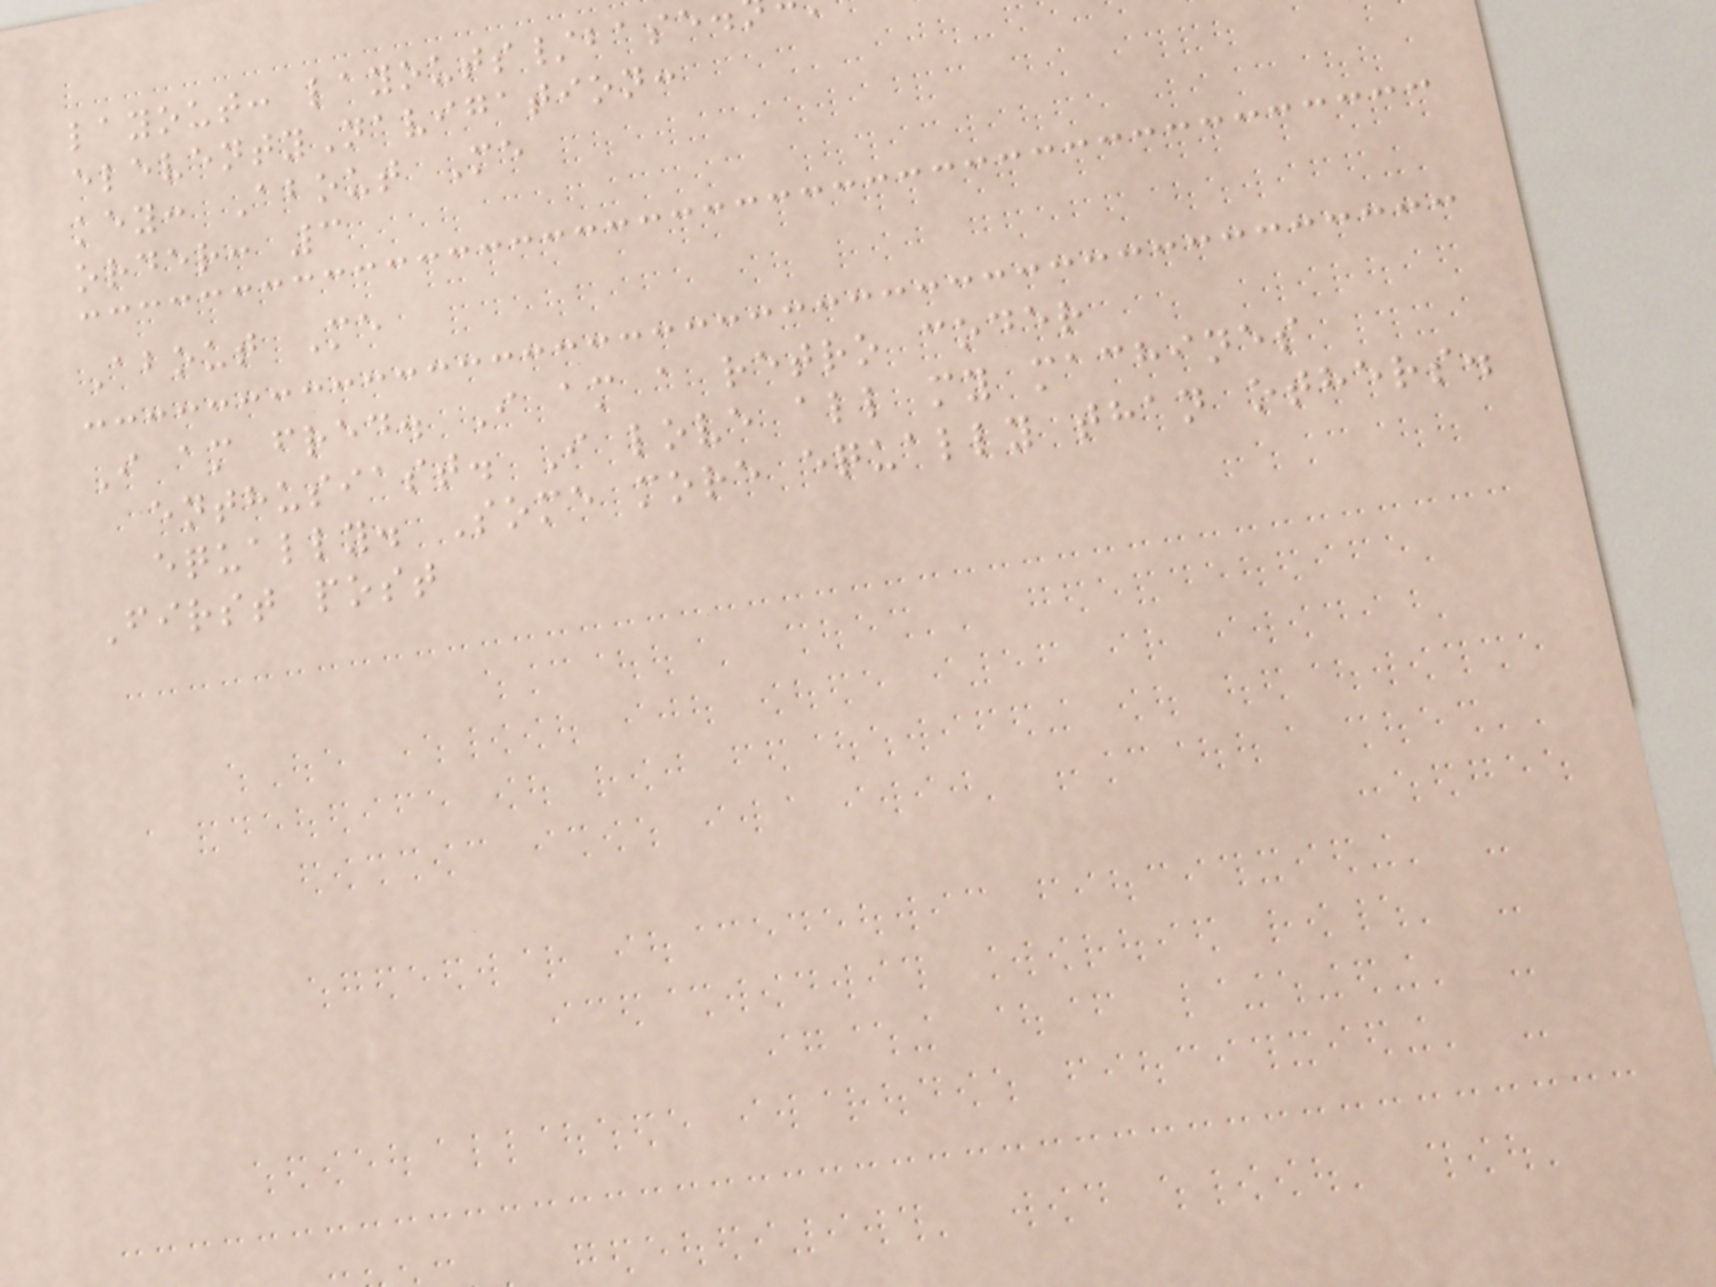layout: layouts/base
eleventyNavigation:
key: About Me
order: 3
About Me
I am fred. I am a retro coder
enthusiast. I love all my machines
equally. Some more equally than others.
First post
